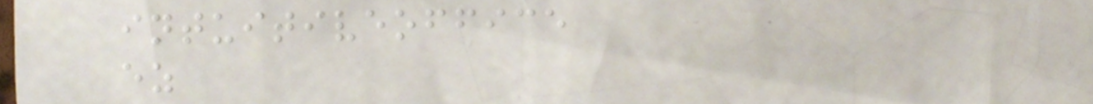intuitiveoffice
ez
